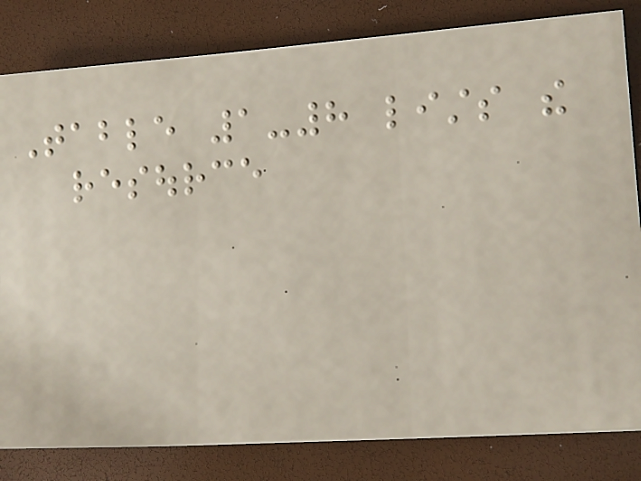Table 1-8 lists the
resource
